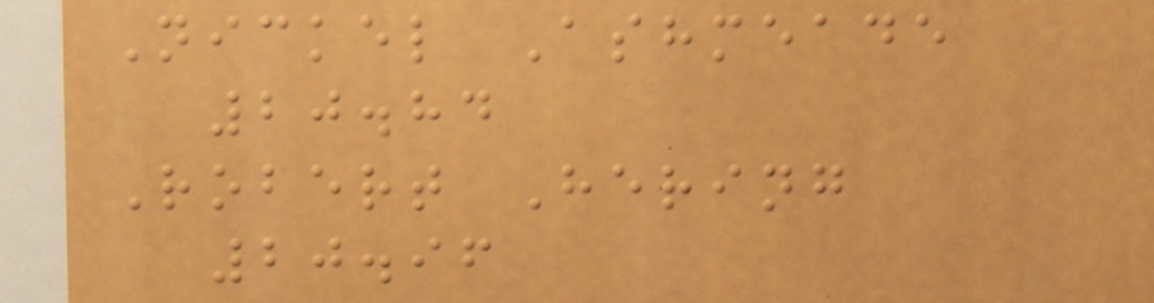Nickel Ashmeade
20.84
Robert Hering
20.96
